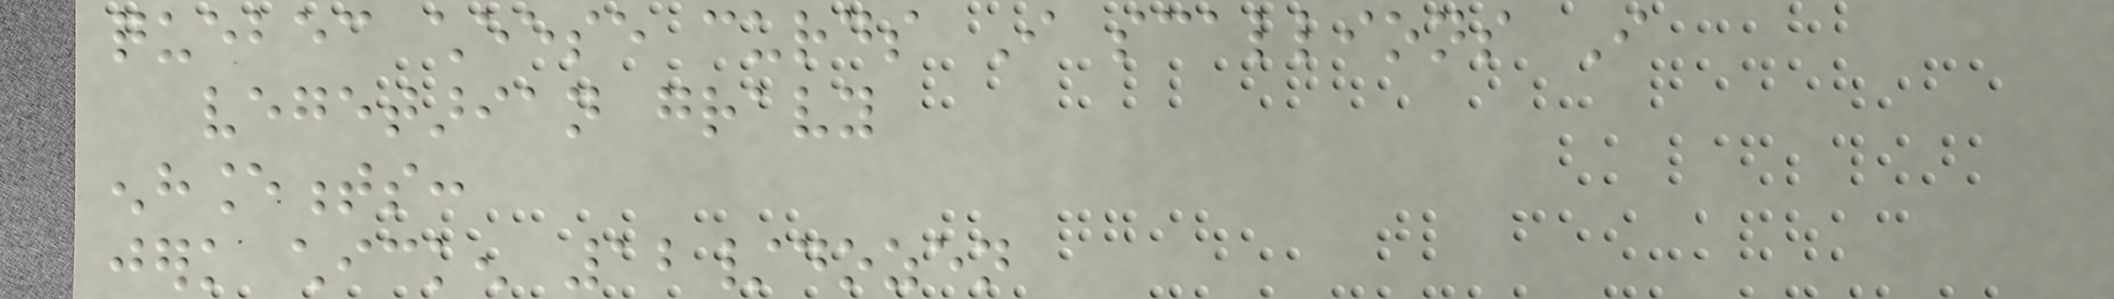quebec cheese curds I scallions I
vegetarian gravy
enhancements:
jerk chicken 12/dozen
